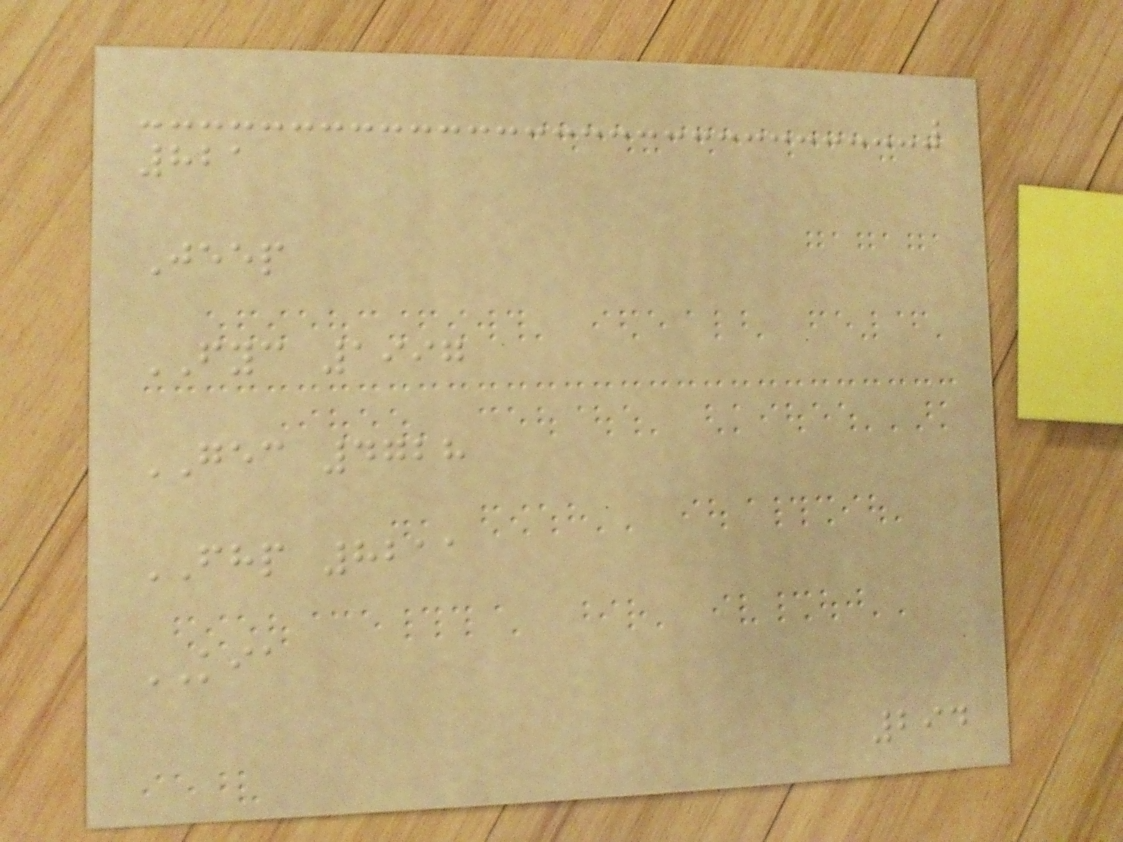821
Jeep
FYC 1997
GEC 4728
FHP 8211
KIA
294
